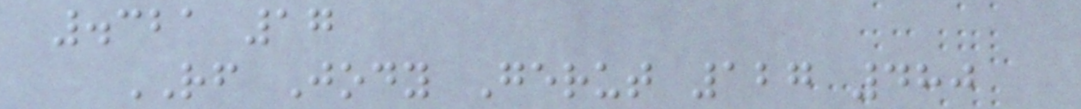.321 17
RF Jody Gerut 127 480
